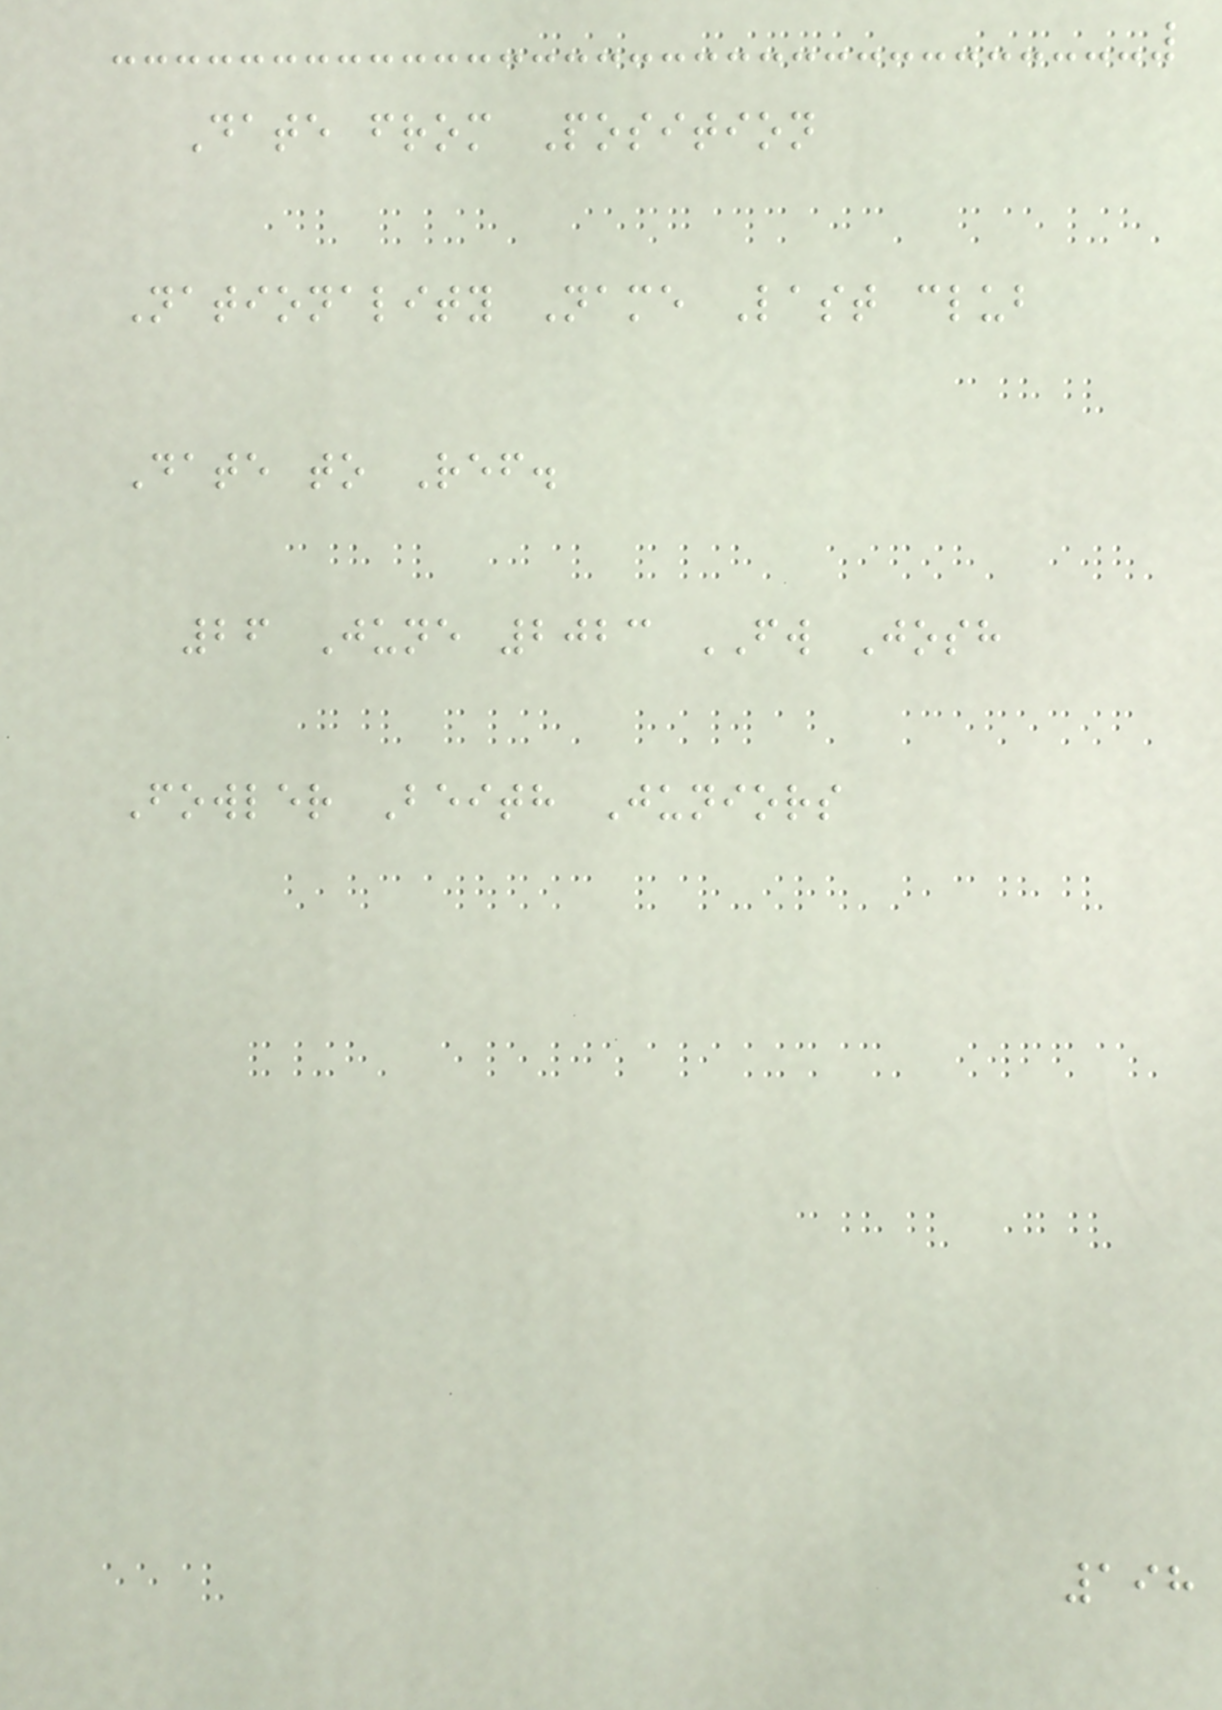Date from Position
Nationality Name Last club
Date to Ref.
26 June 2023 FW Josh
Fowler Beith Juniors
198
